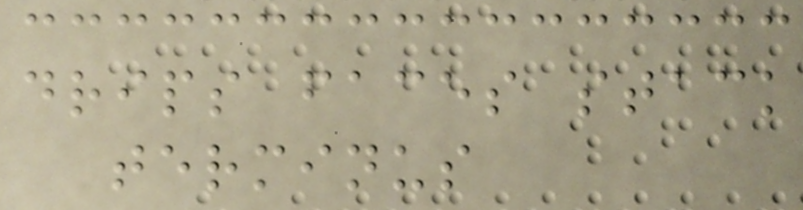drips faces stack
terminus
